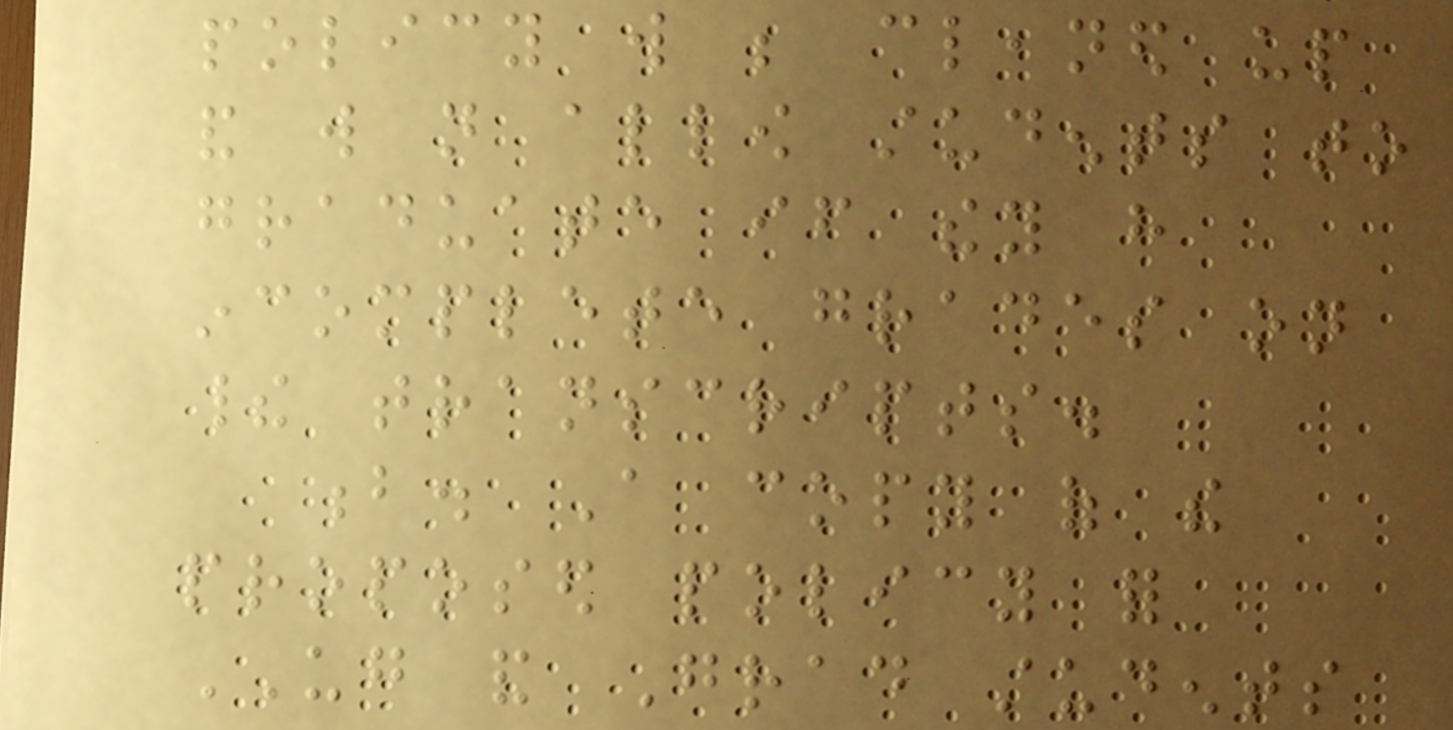policy will be cleaned up
and will not allow students to
graduate if they have
incomplete grades on
their transcripts.
b. A copy of the
proposed policy for
UG and Grad students
